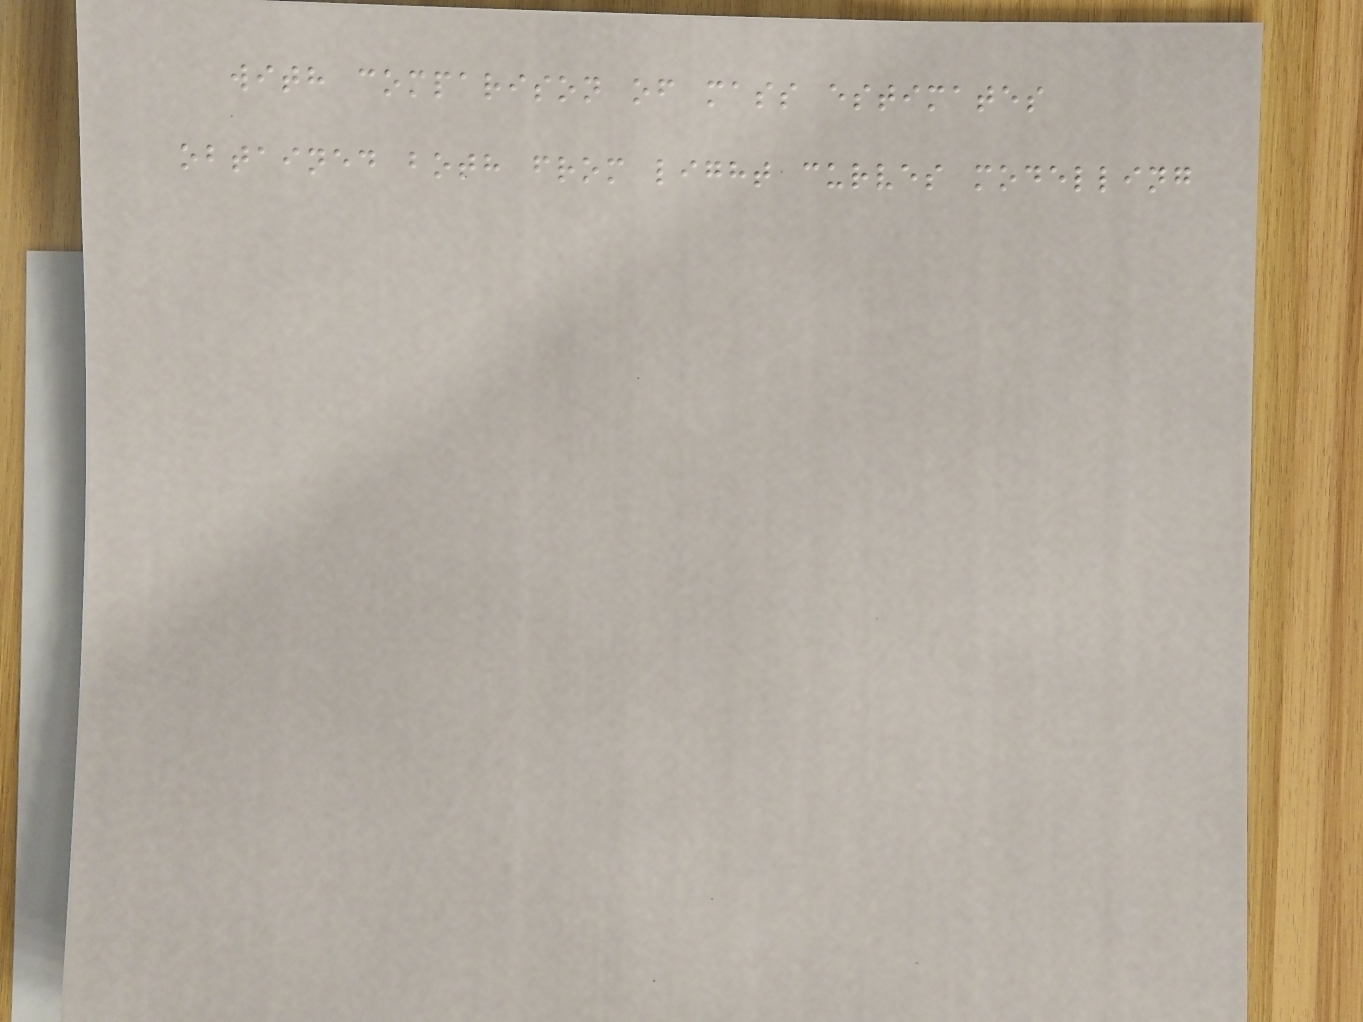with comparison of mass estimates
obtained both from light curves modelling
